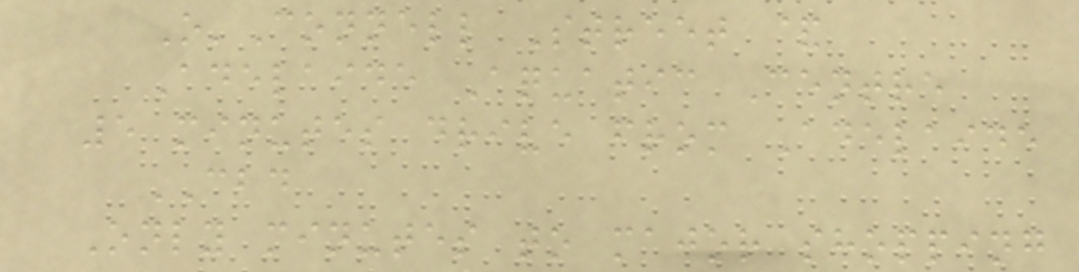O'Connell Street &
Adelaide Aquatic Centre
5 minutes drive from Adelaide
CBD
Only minutes to major shopping
